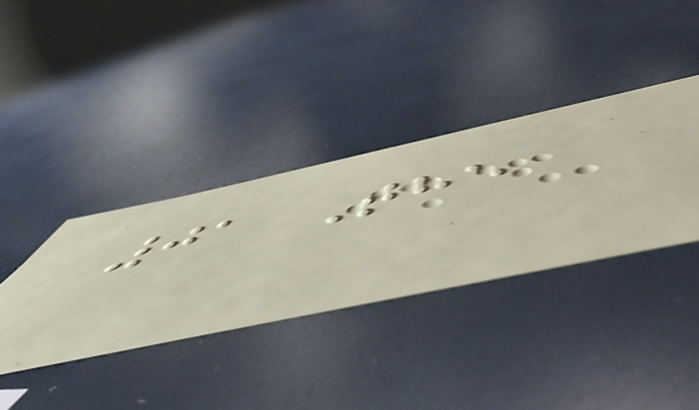01 The
